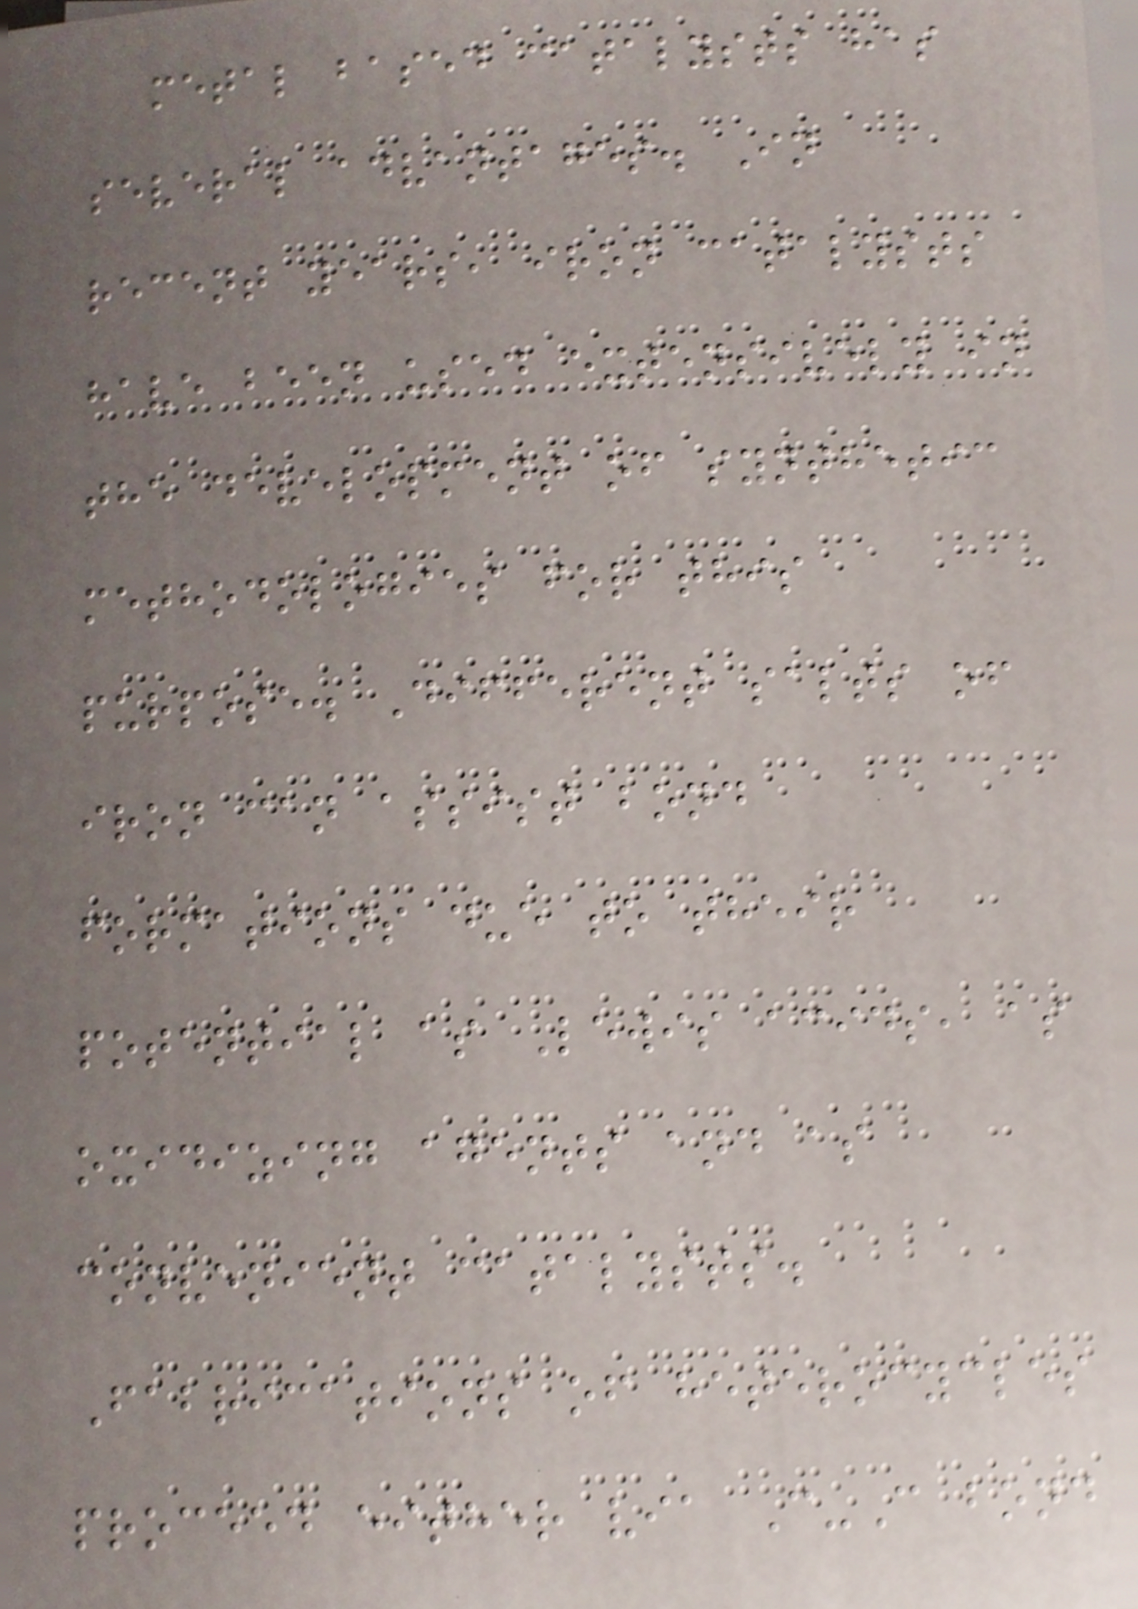metal based catalysts has
several advantages. In
recent years, iron catalysts
have been used extensively in
the development of synthetic
methodologies for this
purpose. Different salts of
iron can assist bond
formations due to their
potential as Lewis acids, as
oxidizing agents and as
convenient catalysts.
Fabrications of heterocycles
proceed either via C-C bond
